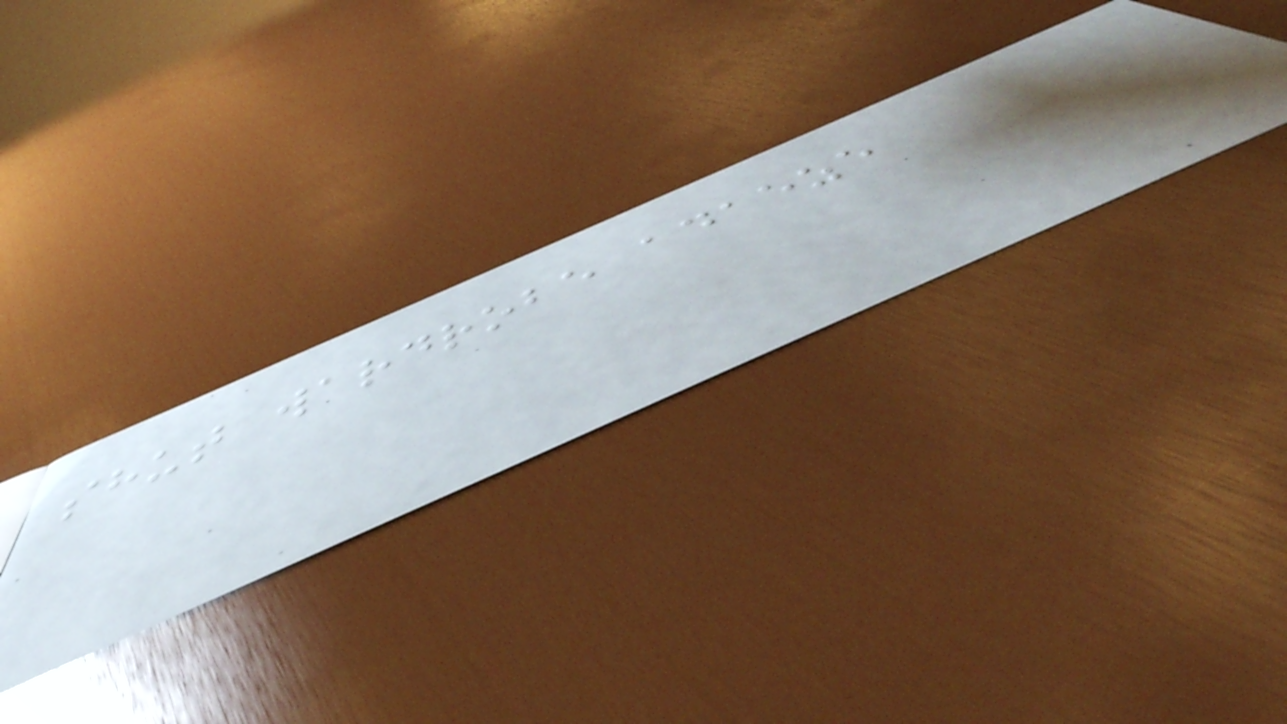shut wardrobe adaeze
